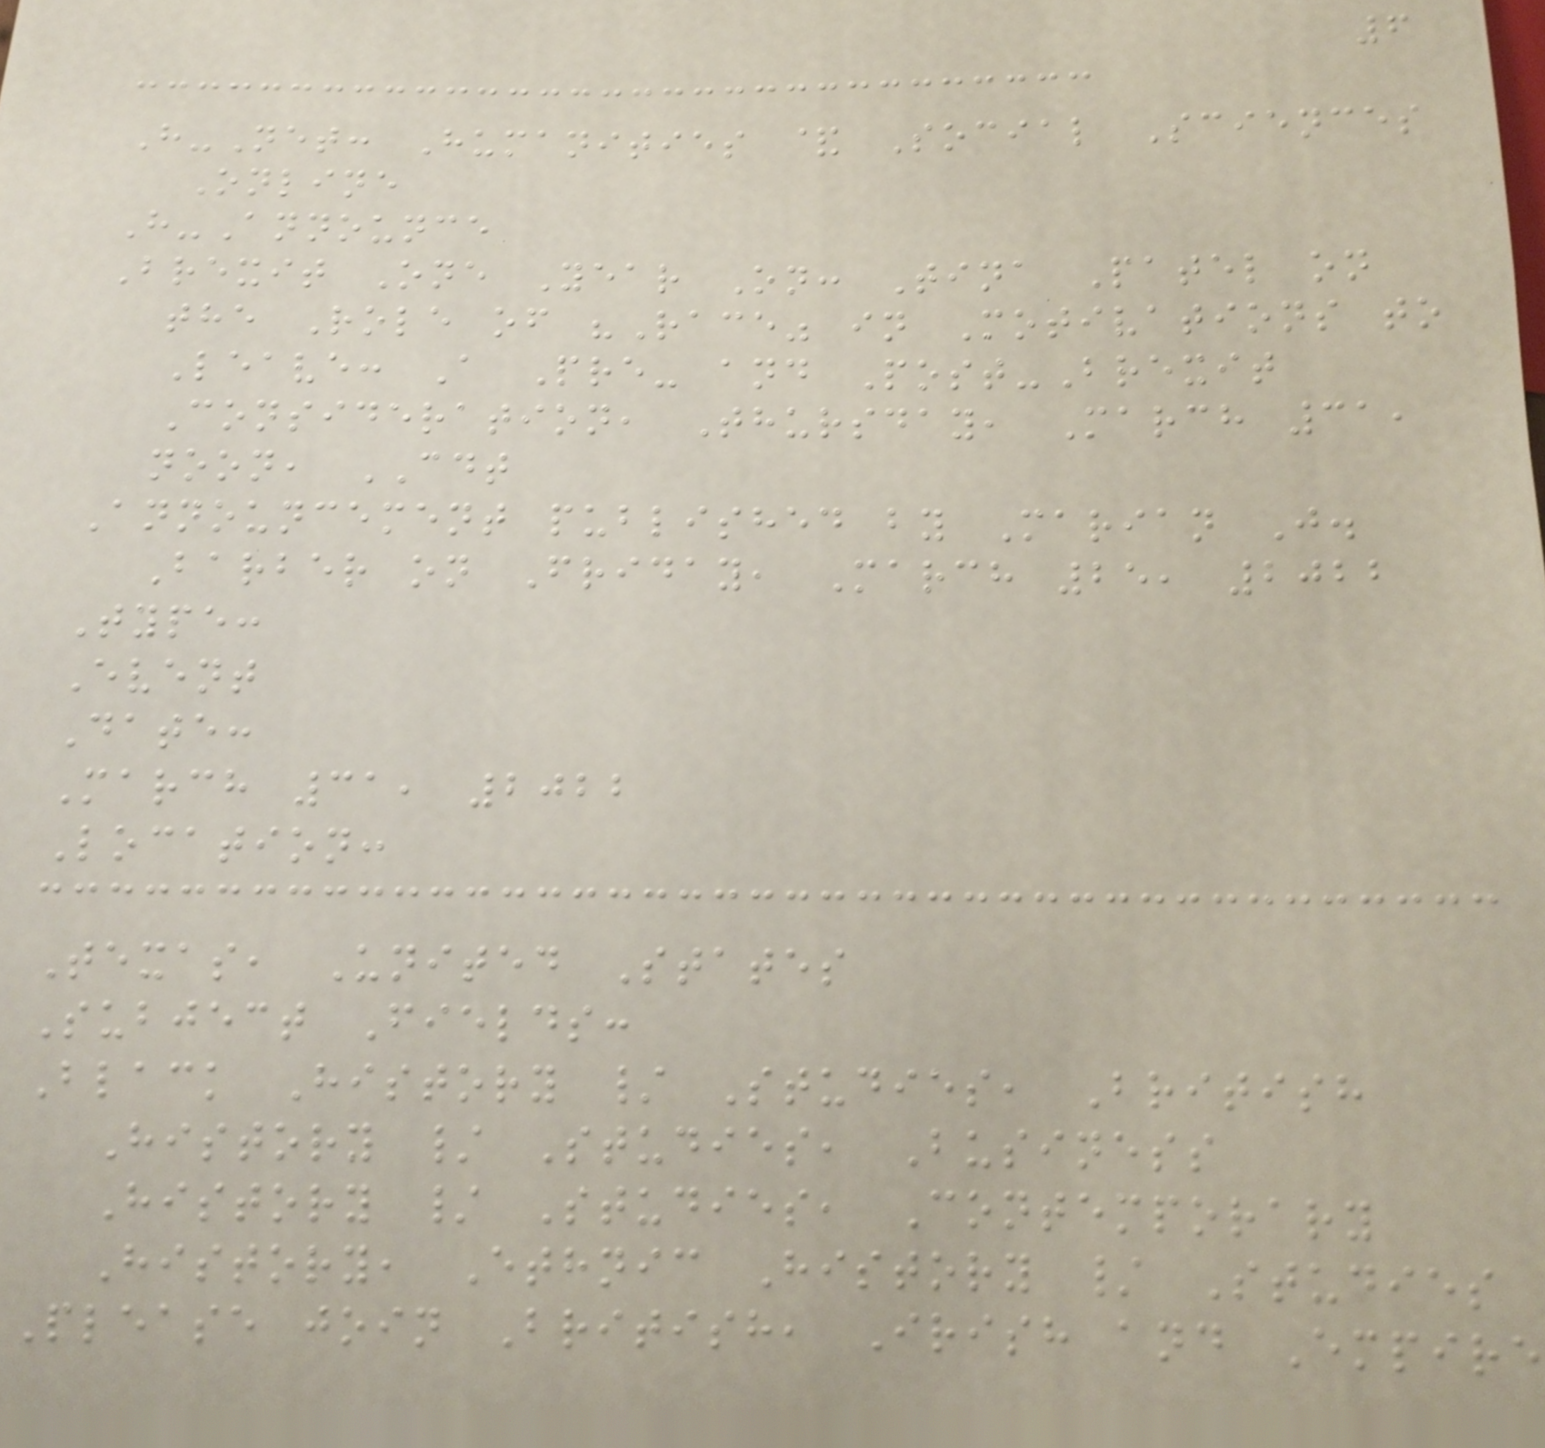6
H-Net: Humanities & Social Sciences
Online
H-Announce
Brexit One Year On: Tina Patel on
the Role of "Race" in Motivations to
Leave: A Pre- and Post-Brexit
Consideration, Thursday, March 31,
noon, CDT
Announcement published by Marian J.
Barber on Friday, March 25, 2022
Type:
Event
Date:
March 31, 2022
Location:
Texas, United States
Subject Fields:
Black History / Studies, British
History / Studies, Business
History / Studies, Contemporary
History, Ethnic History / Studies
Please join British, Irish and Empire
